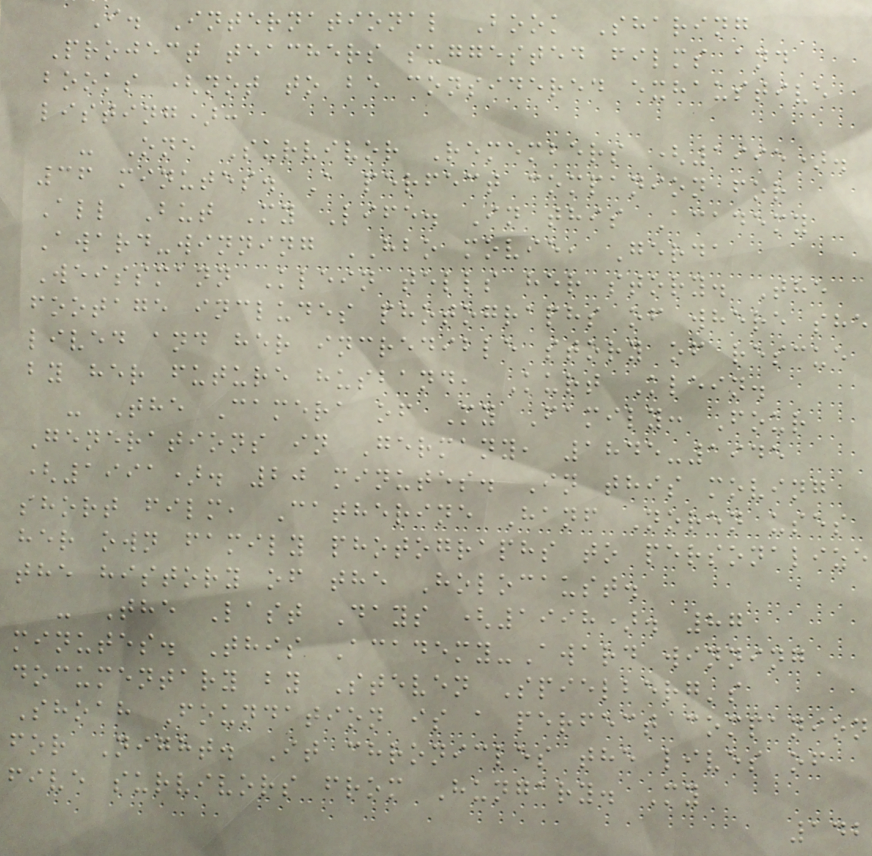I. International Book Sharing
Project teachers suggested films and
books (not to be considered exhaustive
listing):
- One Survivor Remembers (1995).
36 minutes. A perfect companion for
All But My Life. In this Academy
Award-winning HBO movie, Gerda
Weissmann Klein tells her story. The
footage includes photographs of where she
lived and her incredible story of rescue
by her future husband, Kurt Klein.
- The Camera of My Family: Four
Generations in Germany, 1845-1945
(1991). 20 minutes. In this moving
short film, Catherine Hanf Noren uses
her own family photographs to personalize
the history of the Holocaust.
- The Last Days (1998). 87
minutes. This Academy-Award winning
documentary by Steven Spielberg's
Shoah Foundation is a perfect companion
for Night. It chronicles the lives of
five survivors from Hungary. My
142
